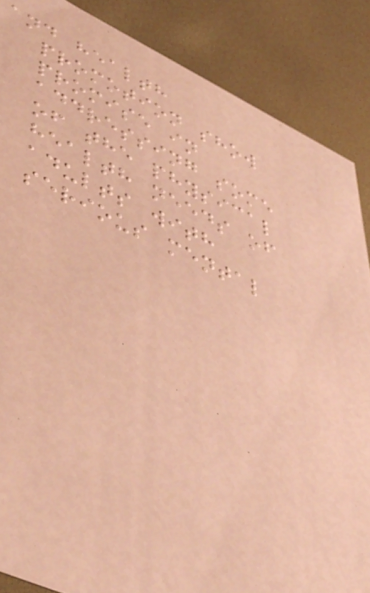and health
promotion show
promise in
addressing some
of the physical
health needs of
adults with
serious mental
